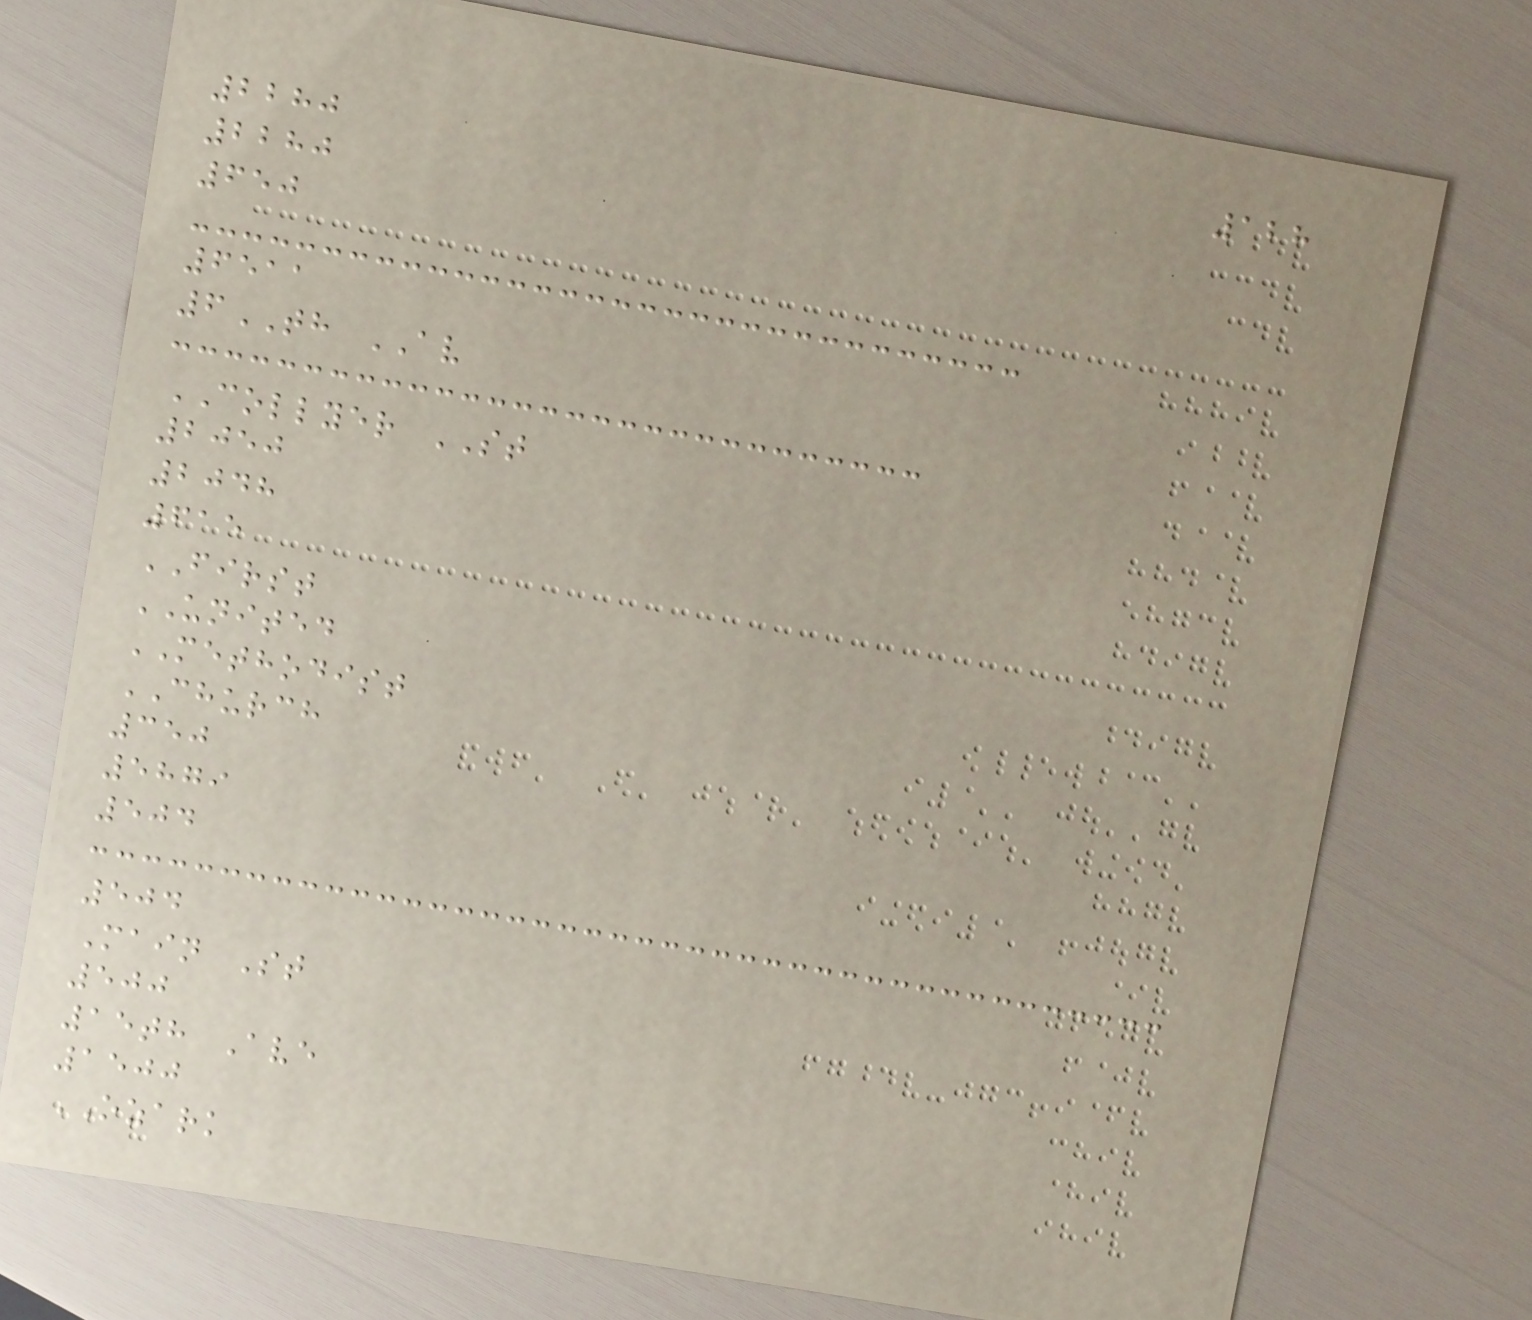128
2280
2280
650
6511
6TH AV
COLLYER ST
2050
2048
615
FIRST
UNITED
METHODIST
CHURCH
350
5879
504
504
Main St
500
15th Ave
1500
OZARK
